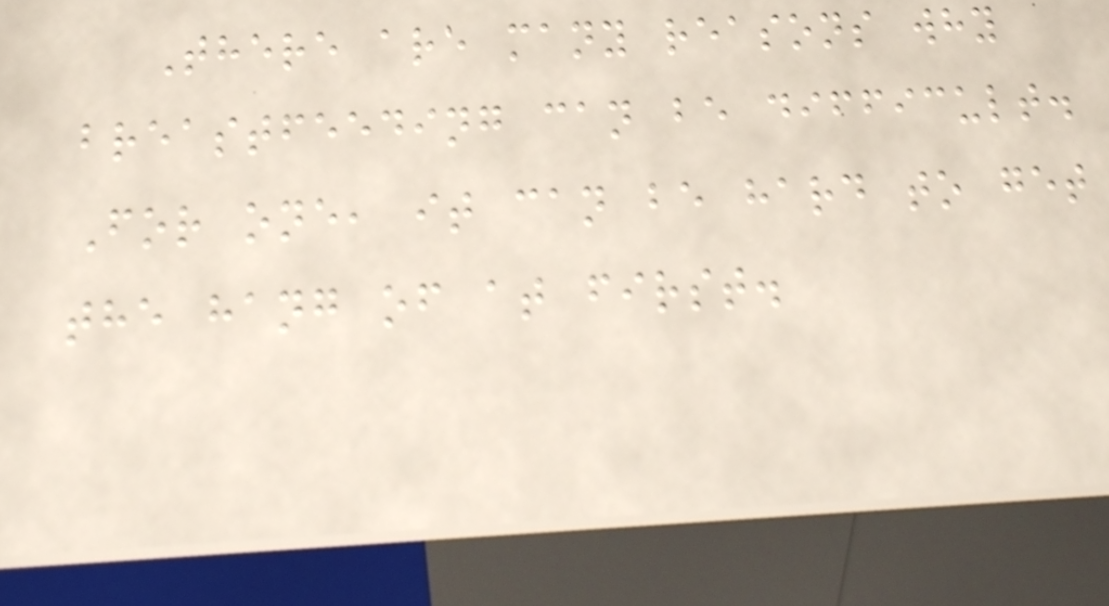There are many reasons why
breastfeeding can be difficult.
For one, it can be hard to get
the hang of at first.
